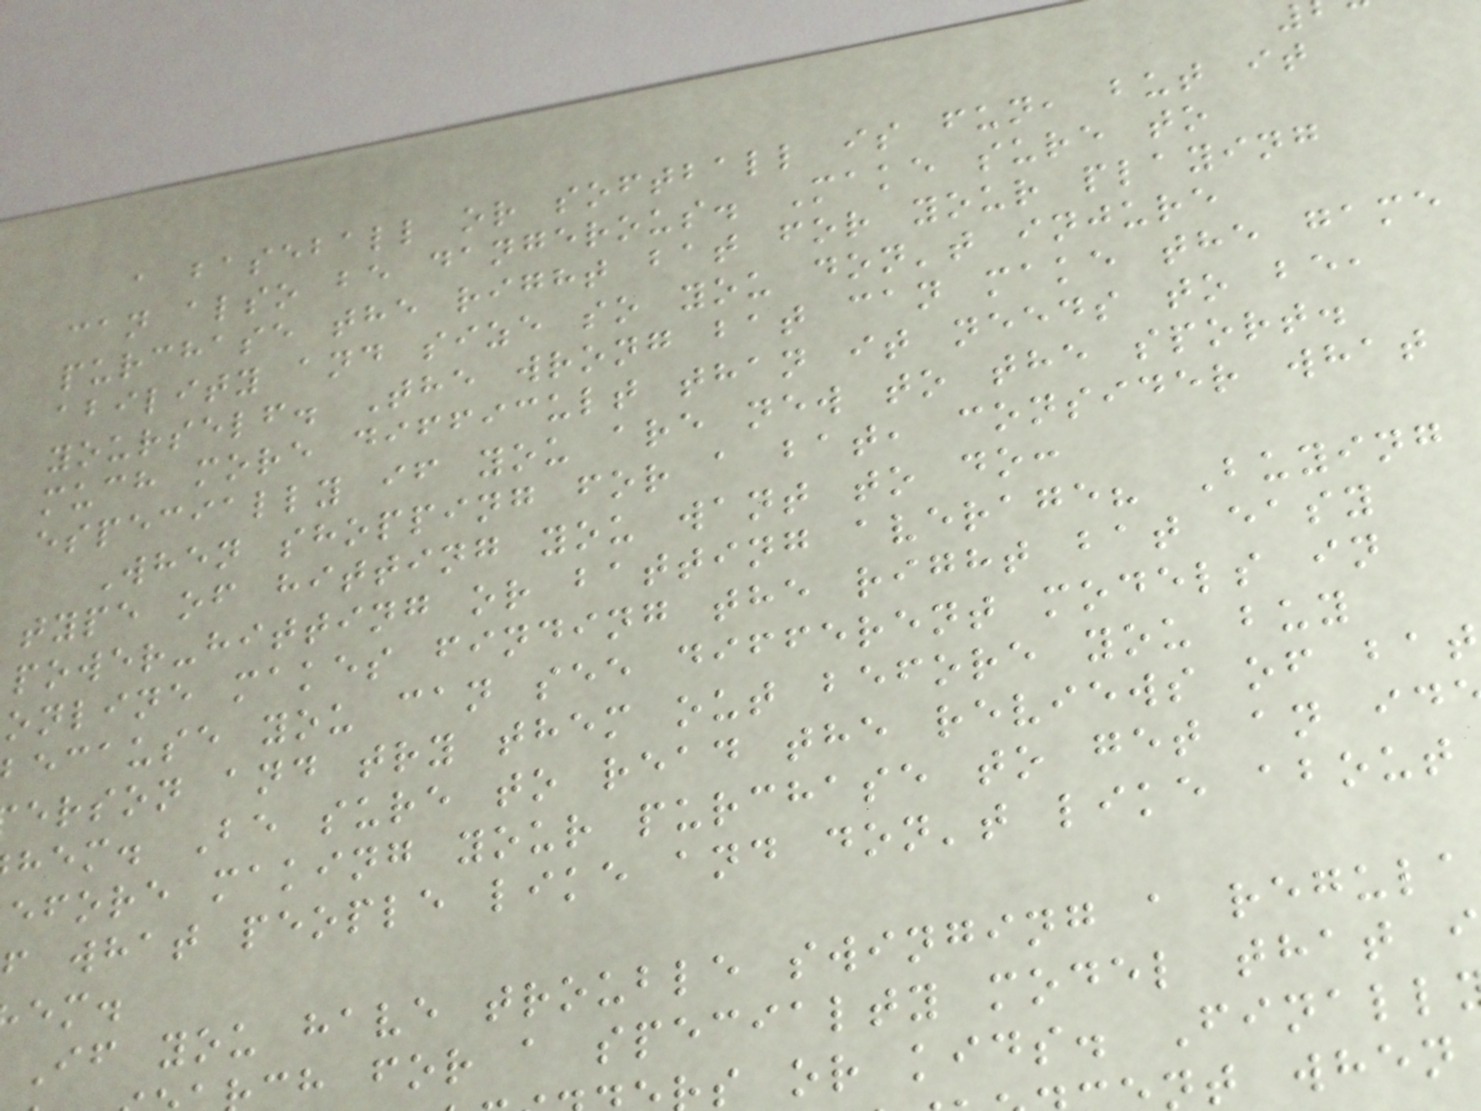a baseball or softball is fun, but it
can also be dangerous. Make sure to
purchase the right bat for your playing
ability and size so you don't injure
yourself. The wrong bat can make the game
much more difficult than it needs to be,
especially if you are new to the sport.
When shopping for a bat, consider what
type of hitting you want to do:
power-hitting or batting average? Buying
online makes finding the right bat easy
ecause you can see different models in
erson and try them out before you buy
hem. Be sure to read the reviews of bat
efore making your purchase to get an id
f what people like and don't like about
If you have trouble swinging a regula
ch for a specialty model that i
s or kids. Finall
